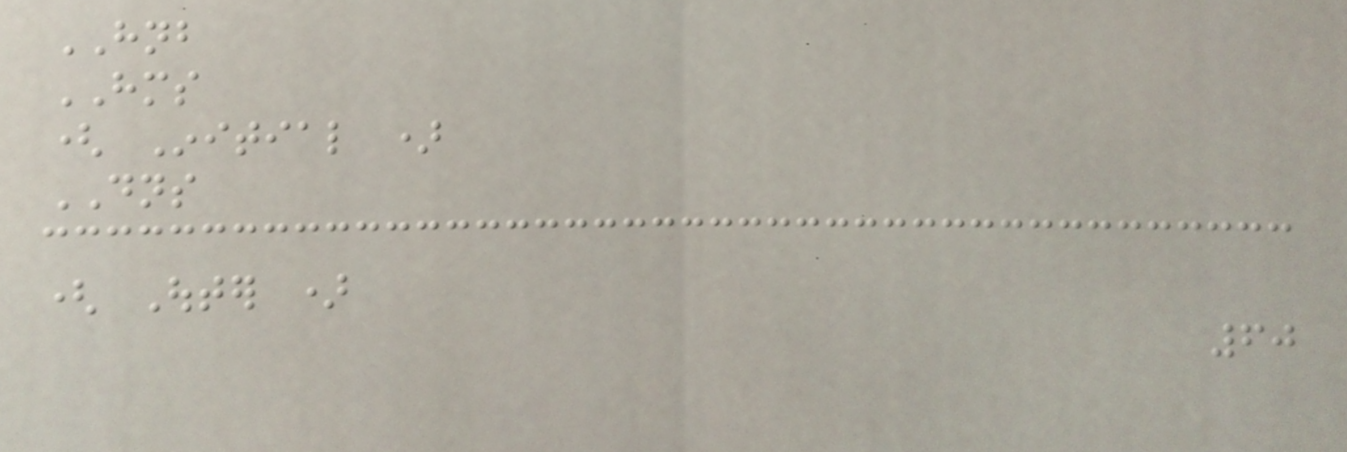HNB
HMS
( Initial )
DNS
( Outer )
60
